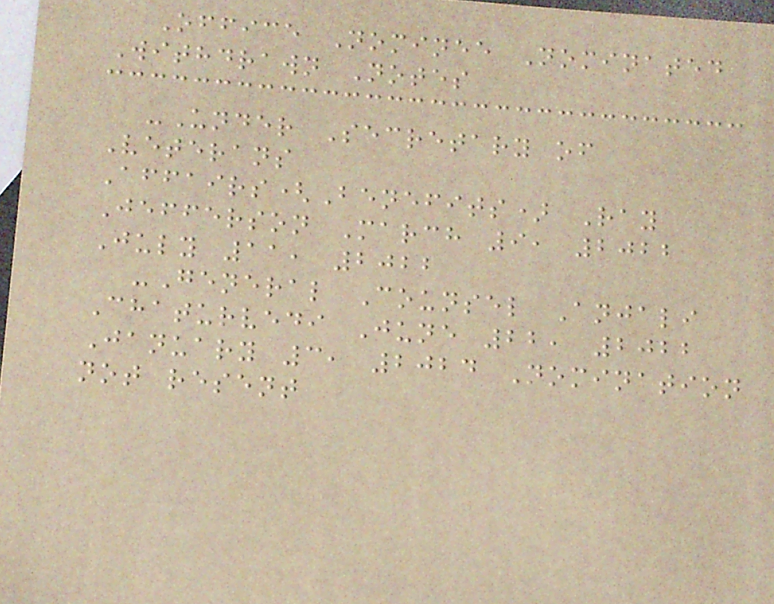Office Nominee Nominated
Withdrawn Notes
-Under Secretary of
Veterans
Affairs(Benefits) Ray
Jefferson March 9, 2022
July 11, 2022
-General Counsel Anjali
Chaturvedi June 22, 2022
January 3, 2024 Nomination
not resent
